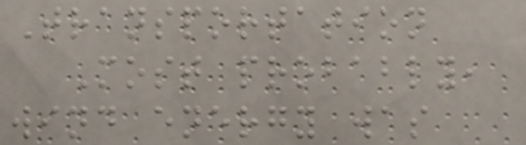Transportation
Most probably,
wind energy was
